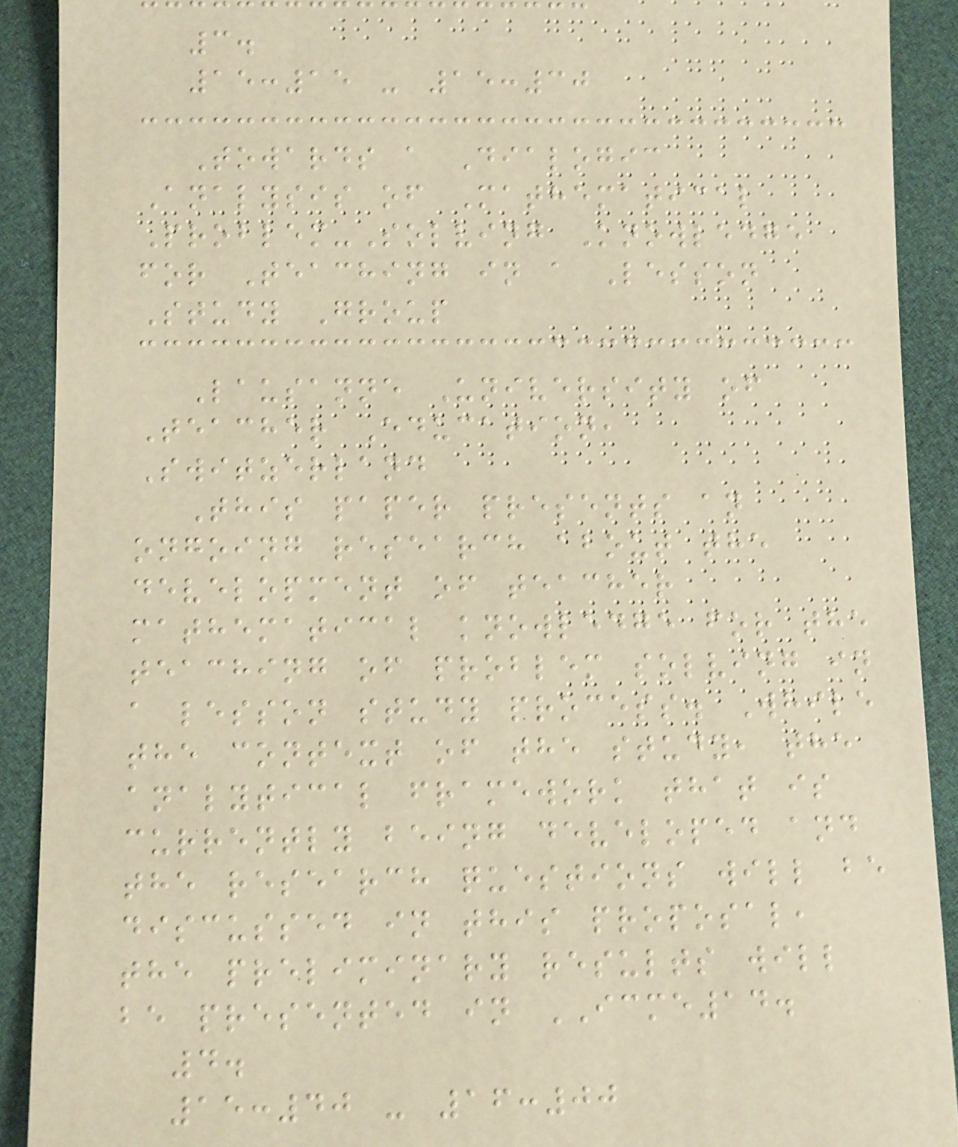3.
15:15 - 15:30
Towards a Dialogic
Analysis of Mathematical
Problem-Solving Knowledge
for Teaching in a Lesson
Study Group
Lausanne University of
Teacher Education,
Switzerland
This paper presents an
ongoing research about the
development of teacher
mathematical knowledge for the
teaching of problem solving in
a lesson study process. While
the context of the study, the
analytical framework that is
currently being developed and
the research questions will be
discussed in this proposal,
the preliminary results will
be presented in ICME14.
4.
15:40 - 16:00
